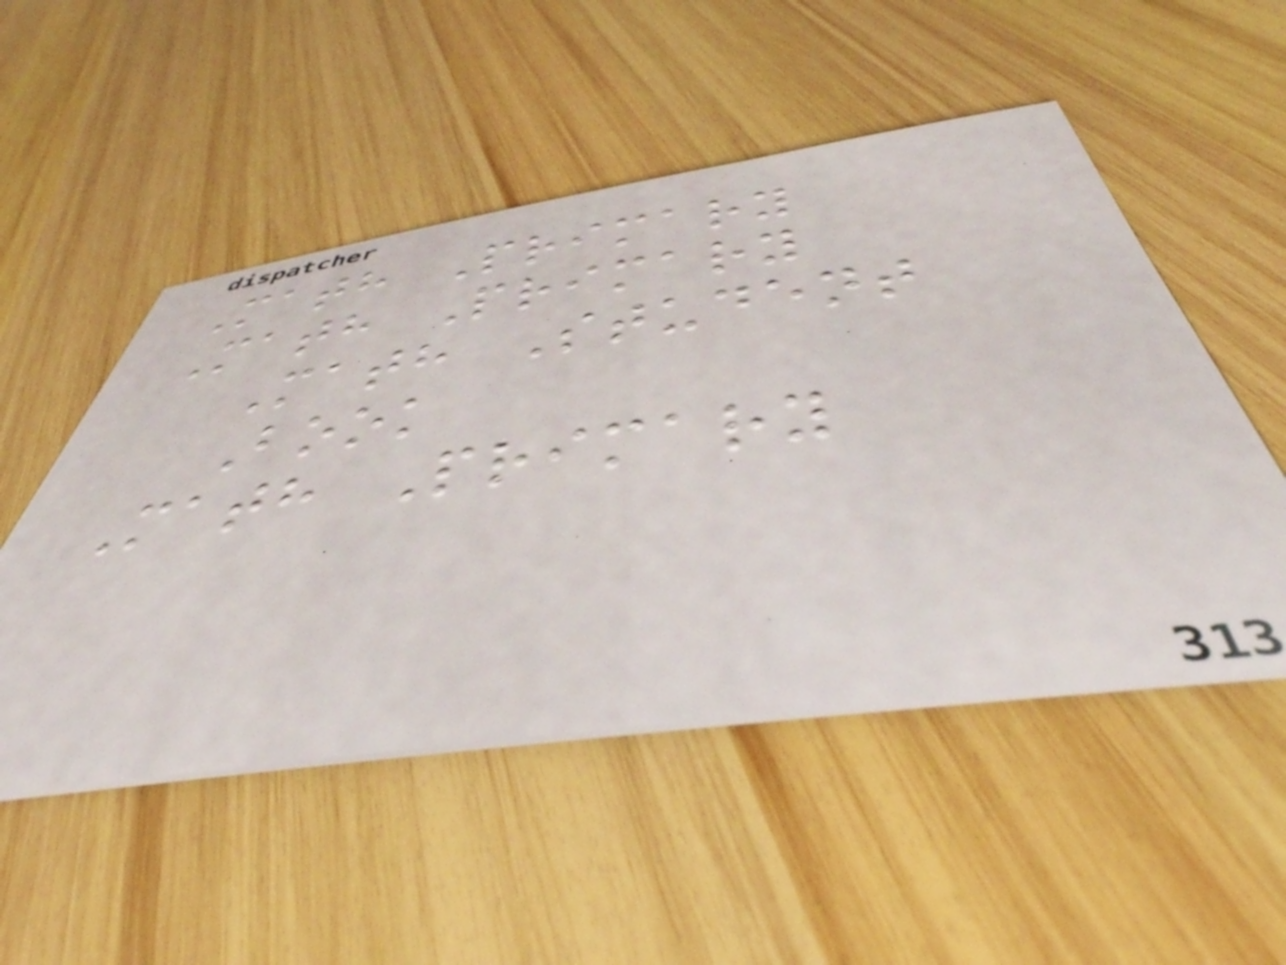Math Primary
Math Primary
Math Student
Book
Math Primary
